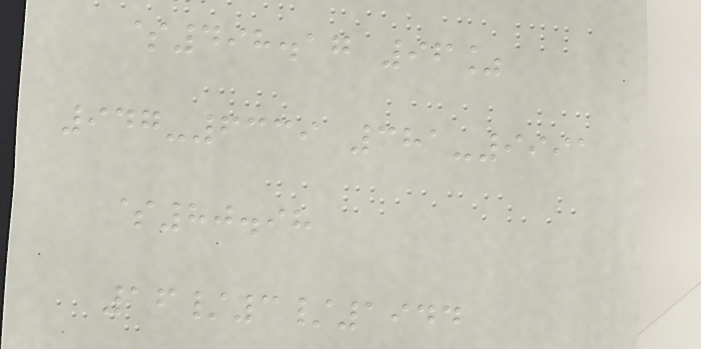$498.17 96%
947-6339 381-9991
$80.98
16/3/1944
